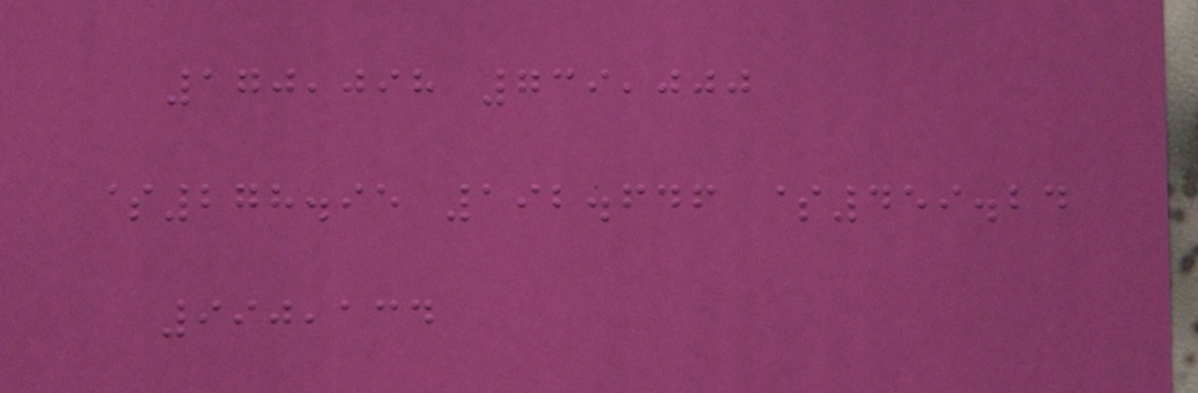170,098 739,000
$278.95 192.646 $459.24
990,134
